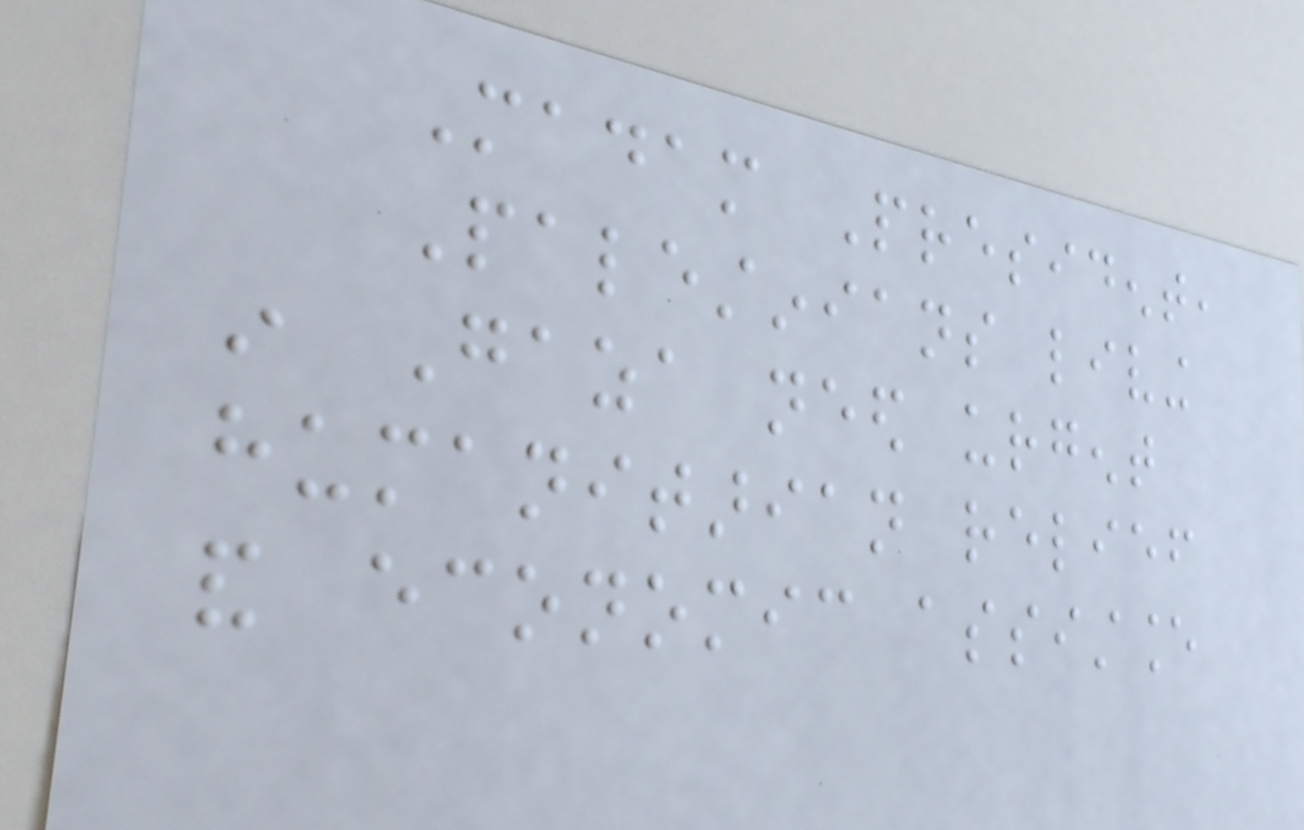Madam President,
Palestinians living
in Gaza need urgent
humanitarian relief
and economic assistance
